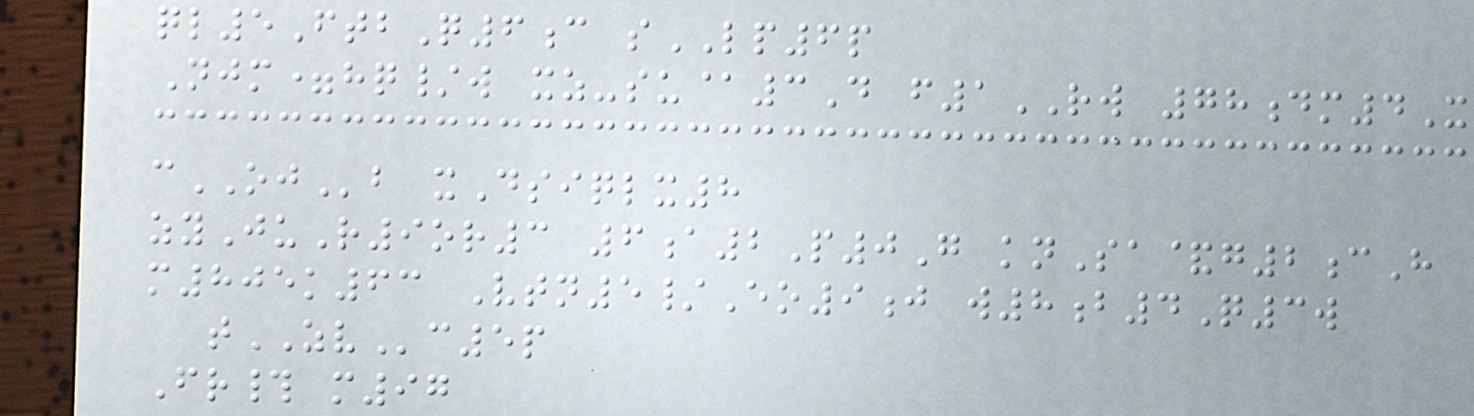ql5FtbQ6c sLP6p
Njm=hq/w xz-su@3D f1RW 78dm4X
cOJb xDsiqlx8
zyJuR9or3 6a2P0G knSa&g2cH
m805k63 Vtn5/Eo9j w8b4Q3w
tZVc5p
Fr# m97
